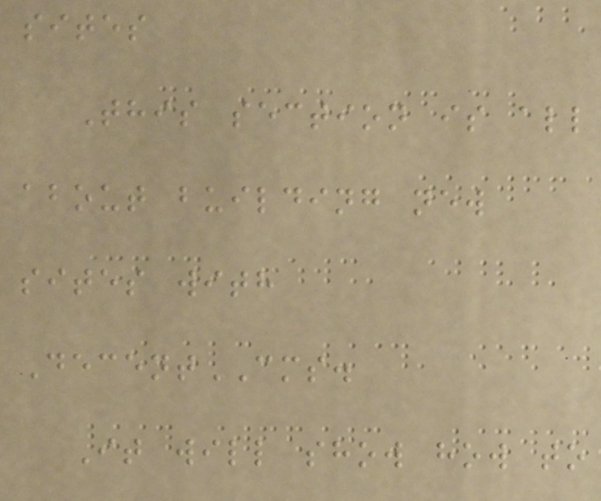sites
This section is all
about building new
sites with
DecentCMS.
It will show how to
